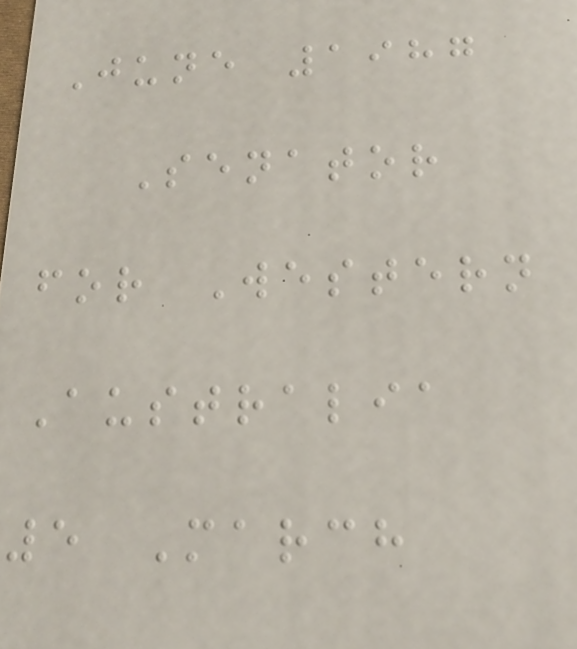June 1987
Senator
for Western
Australia
5 March
